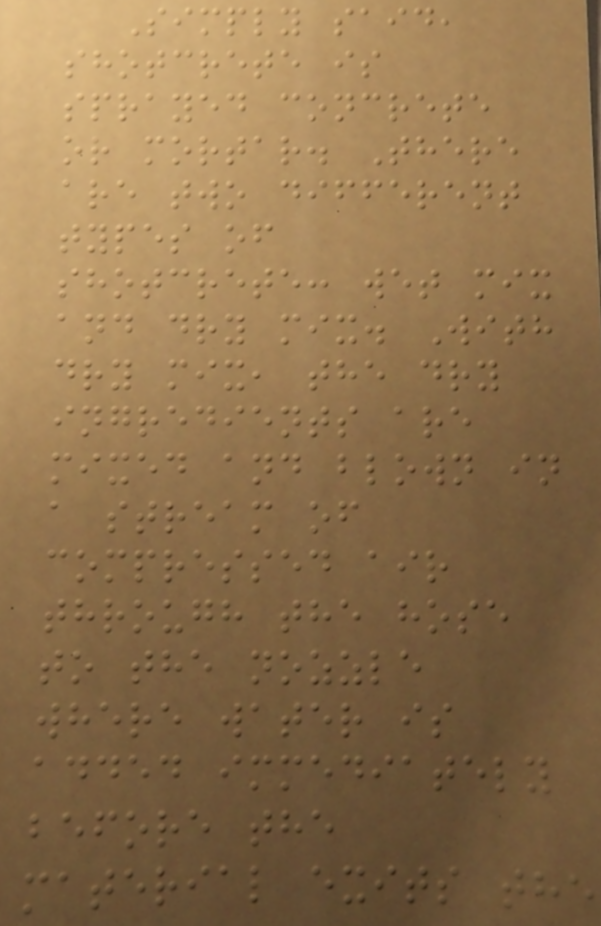Simply said,
shotcrete is
sprayed concrete
or mortar. There
are two different
types of
shotcrete: wet mix
and dry mix. With
dry mix, the dry
ingredients are
mixed and blown in
a stream of
compressed air
through the hose
to the nozzle
where water is
added immediately
before the
material exits the
